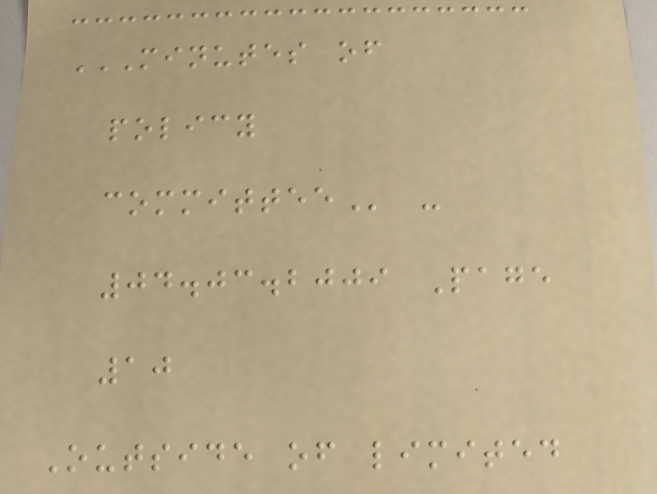MINUTES OF
POLICY
COMMITTEE -
04.03.2009 Page
10
Outside of limited
